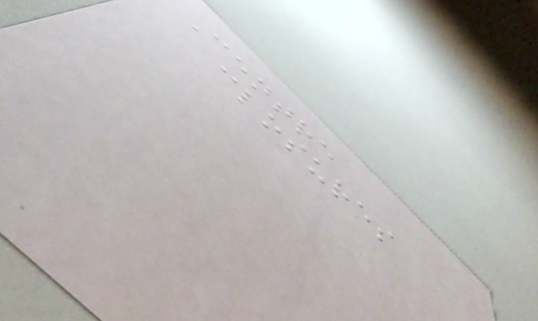Centre
closures
